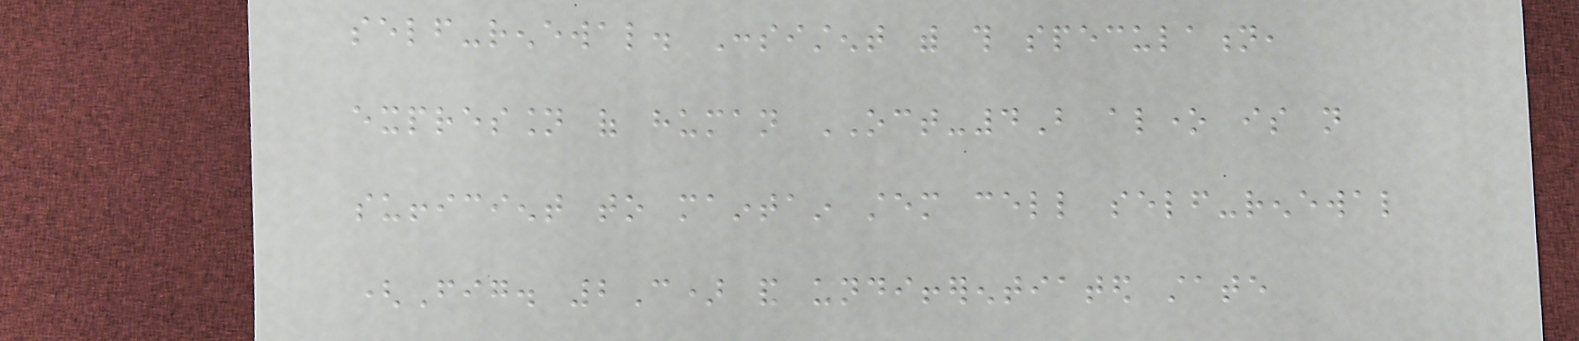self-renewal. Consistent with this speculation,
expression of human OCT-4B alone is not
sufficient to maintain stem cell self-renewal
(Fig. 2C) and undifferentiated state
